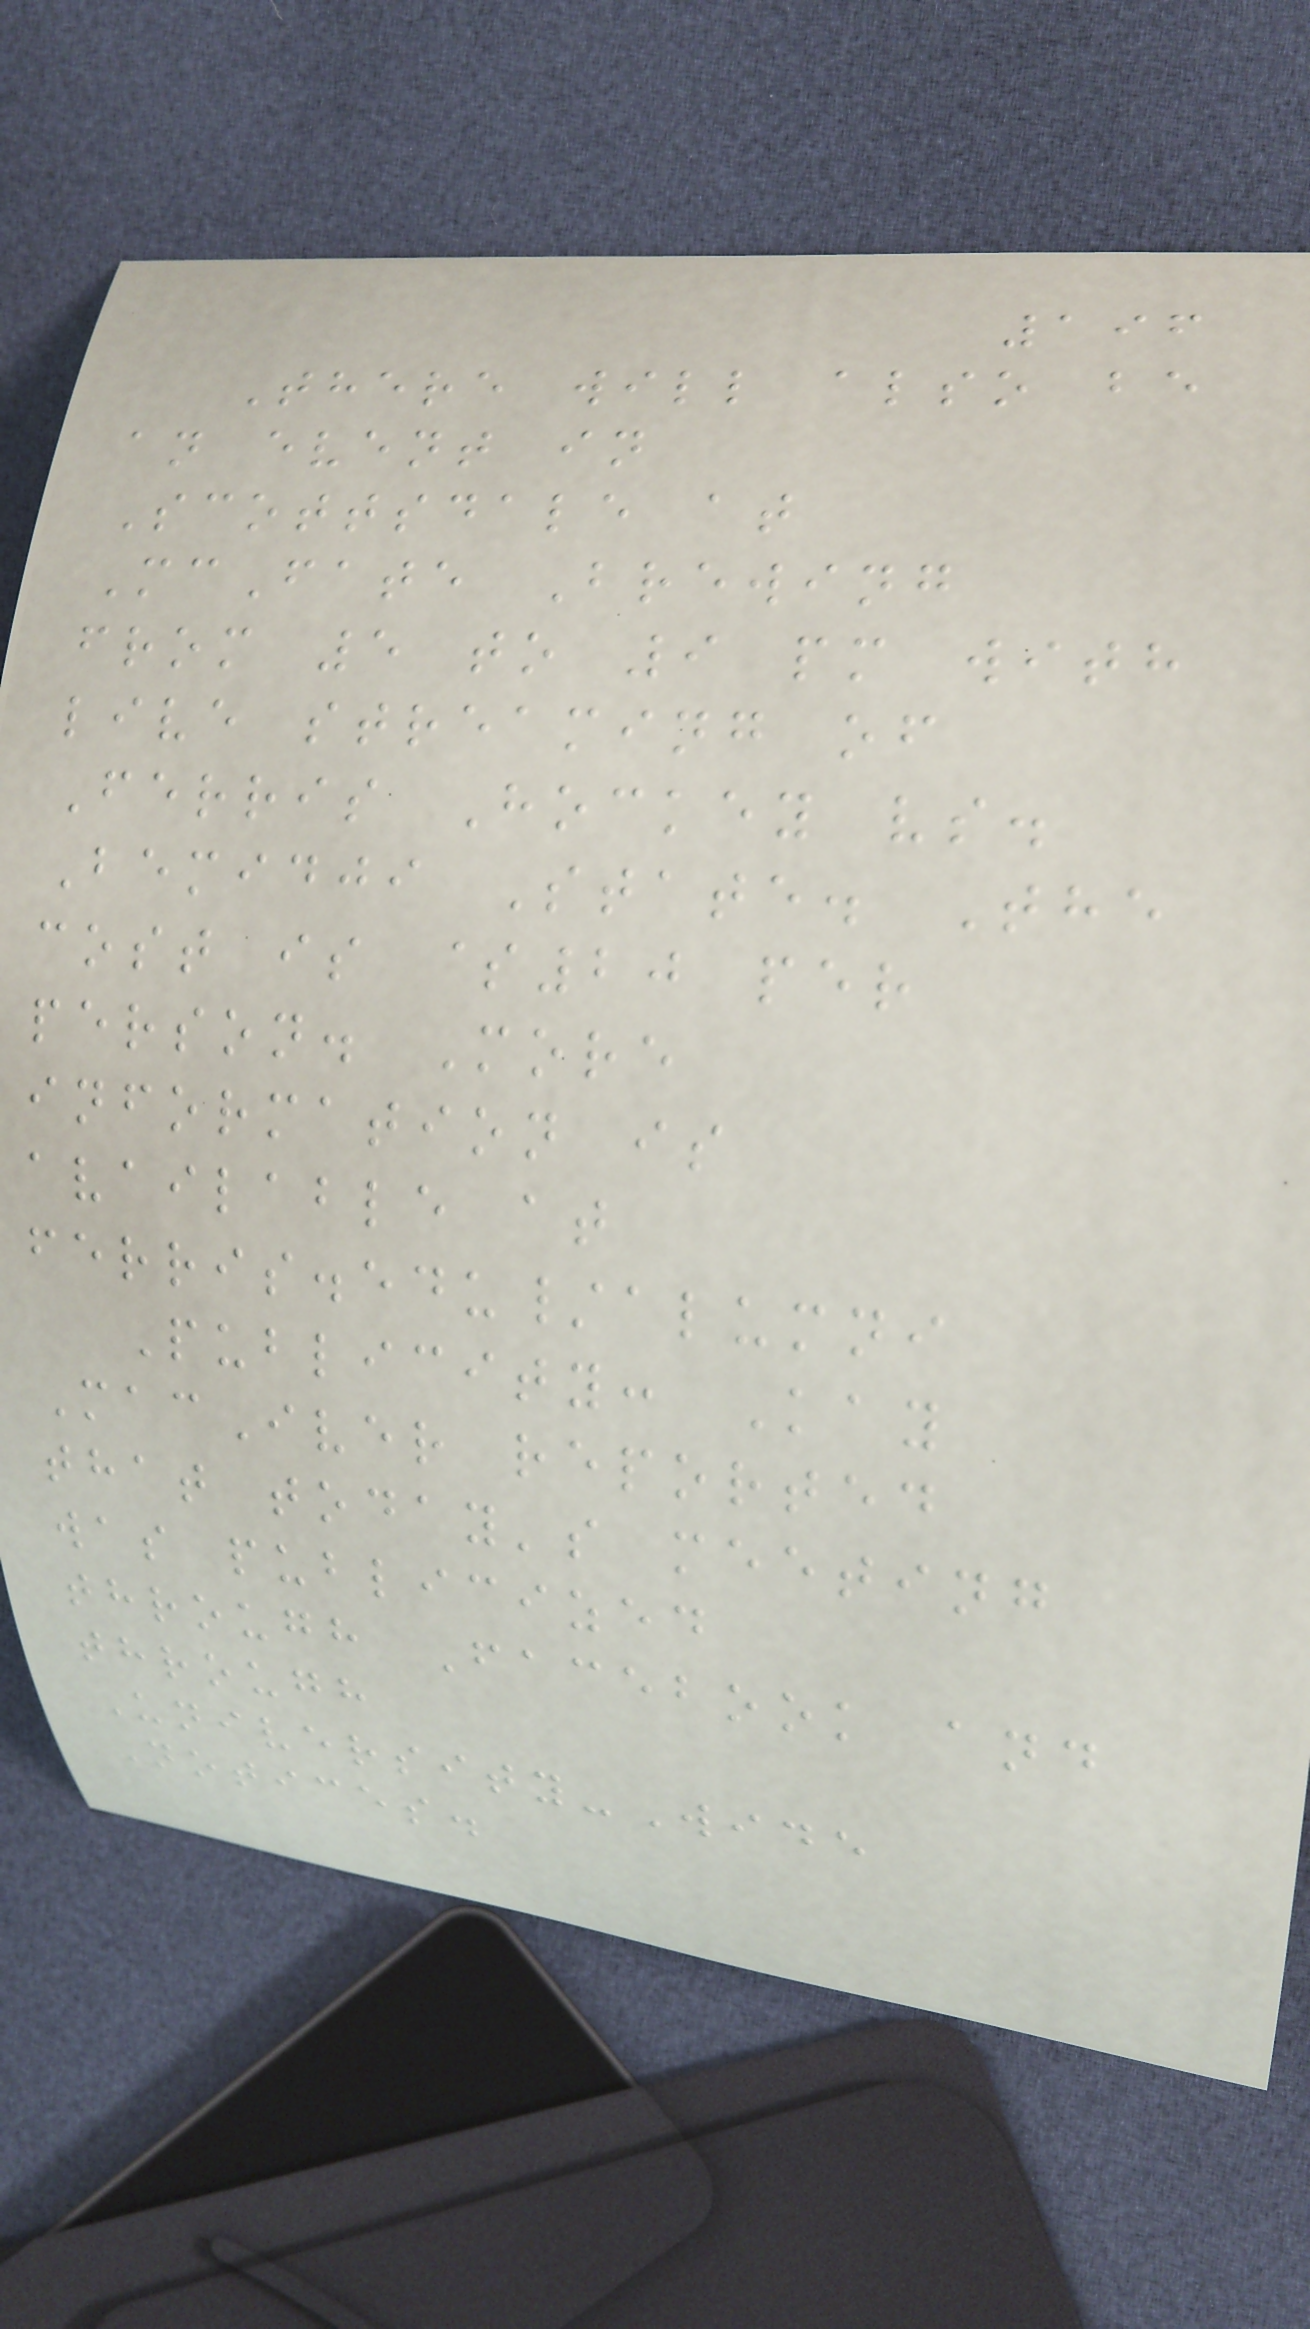196
There will also be
an event in
Scottsdale at
McFate Brewing
from 5 to 9 pm with
live streaming of
Ferris Hockey vs.
Bemidji State. The
cost is $20 per
person. More
information is
available at
ferris.edu/alumni
Publicity: Kay
MacIver reported
that today's meeting
was publicized
through Facebook and
through
University-Wide
Notices.
